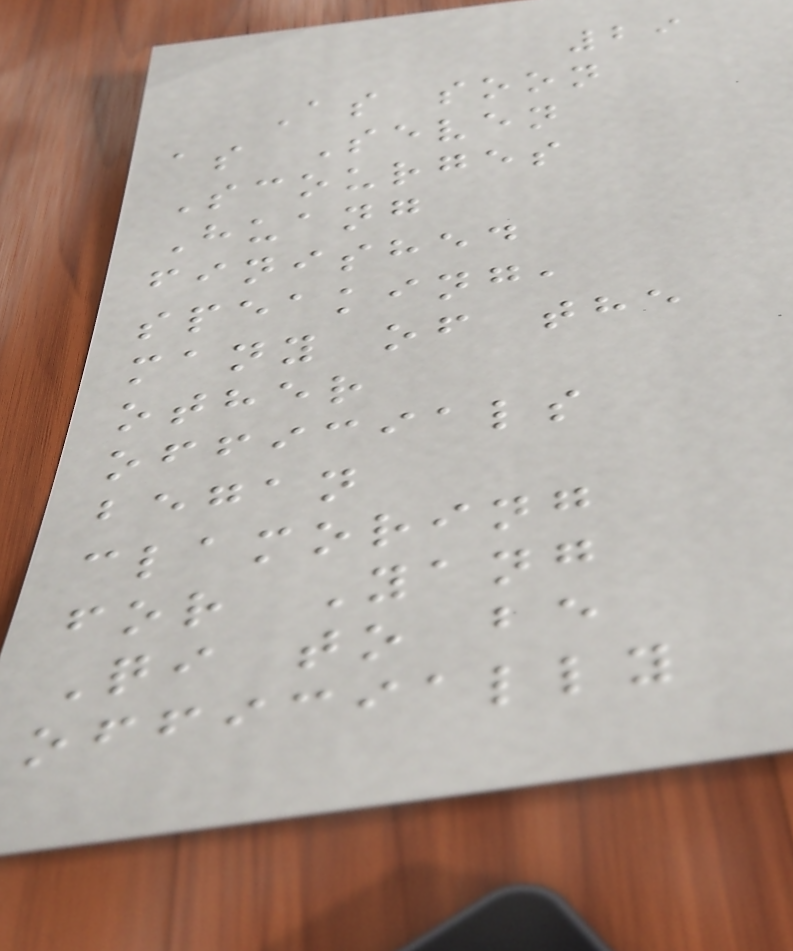29
As soon
as Seven
Scourges
Huang
finished
speaking,
many of the
other
officials
began
clamoring
for Yang
Qi to be
officially
